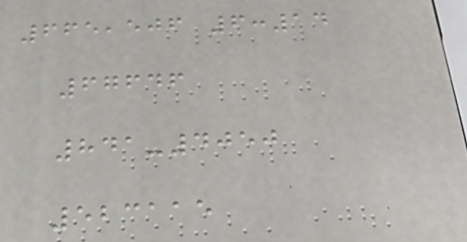665,506 6:14
67646
841-4050
523115
